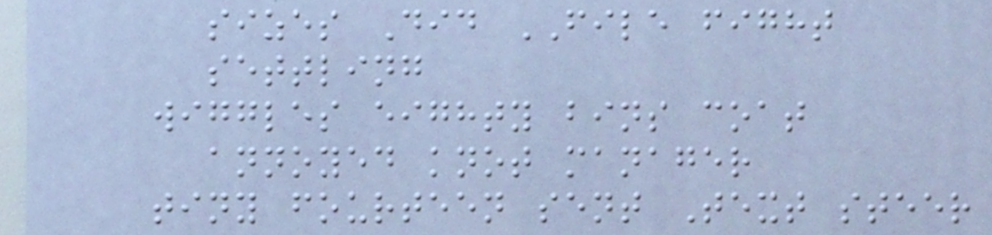sizes Did FILE fight
settling
wiggles eighty bins coat
annoyed knot manager
tiny fourteen sent Text steer
